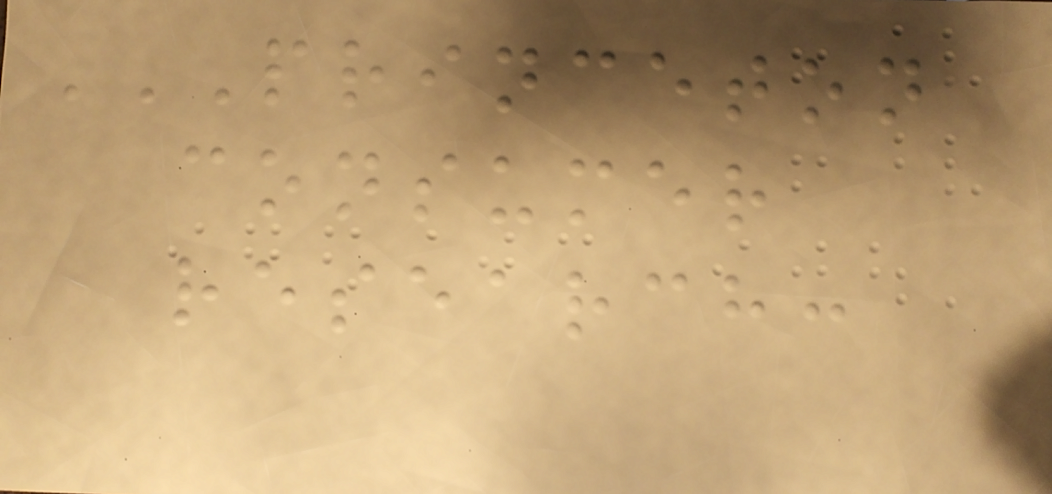PRINCETON
CONSUMER
RESEARCH:
